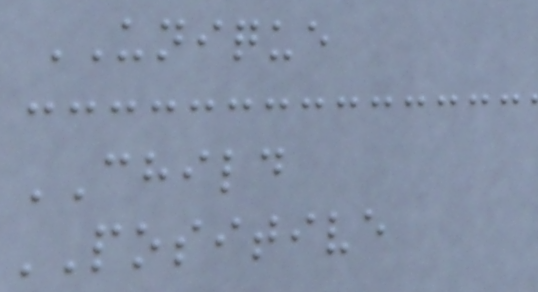UNIQUE
CHILD
POSITIVE
